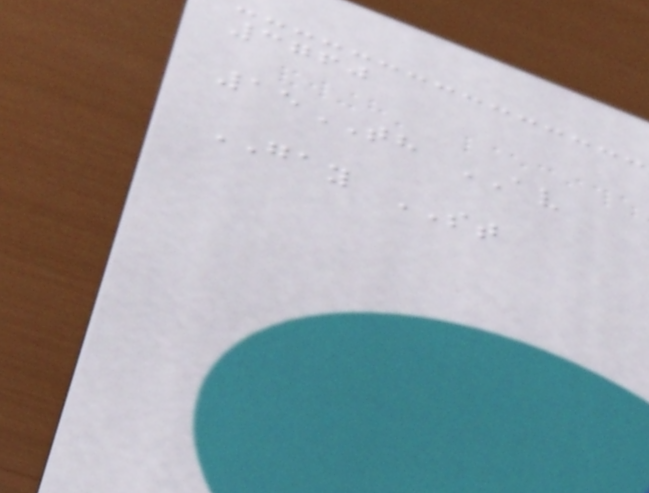3760
15TH AV
GAY ST
